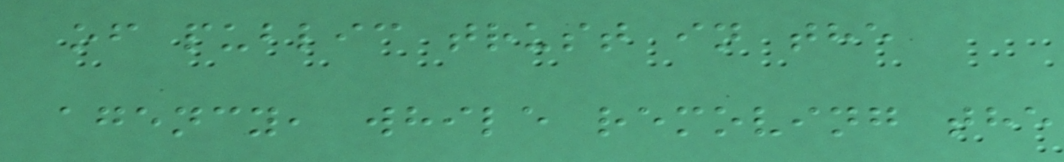of public trust in the
agency, while removing the
